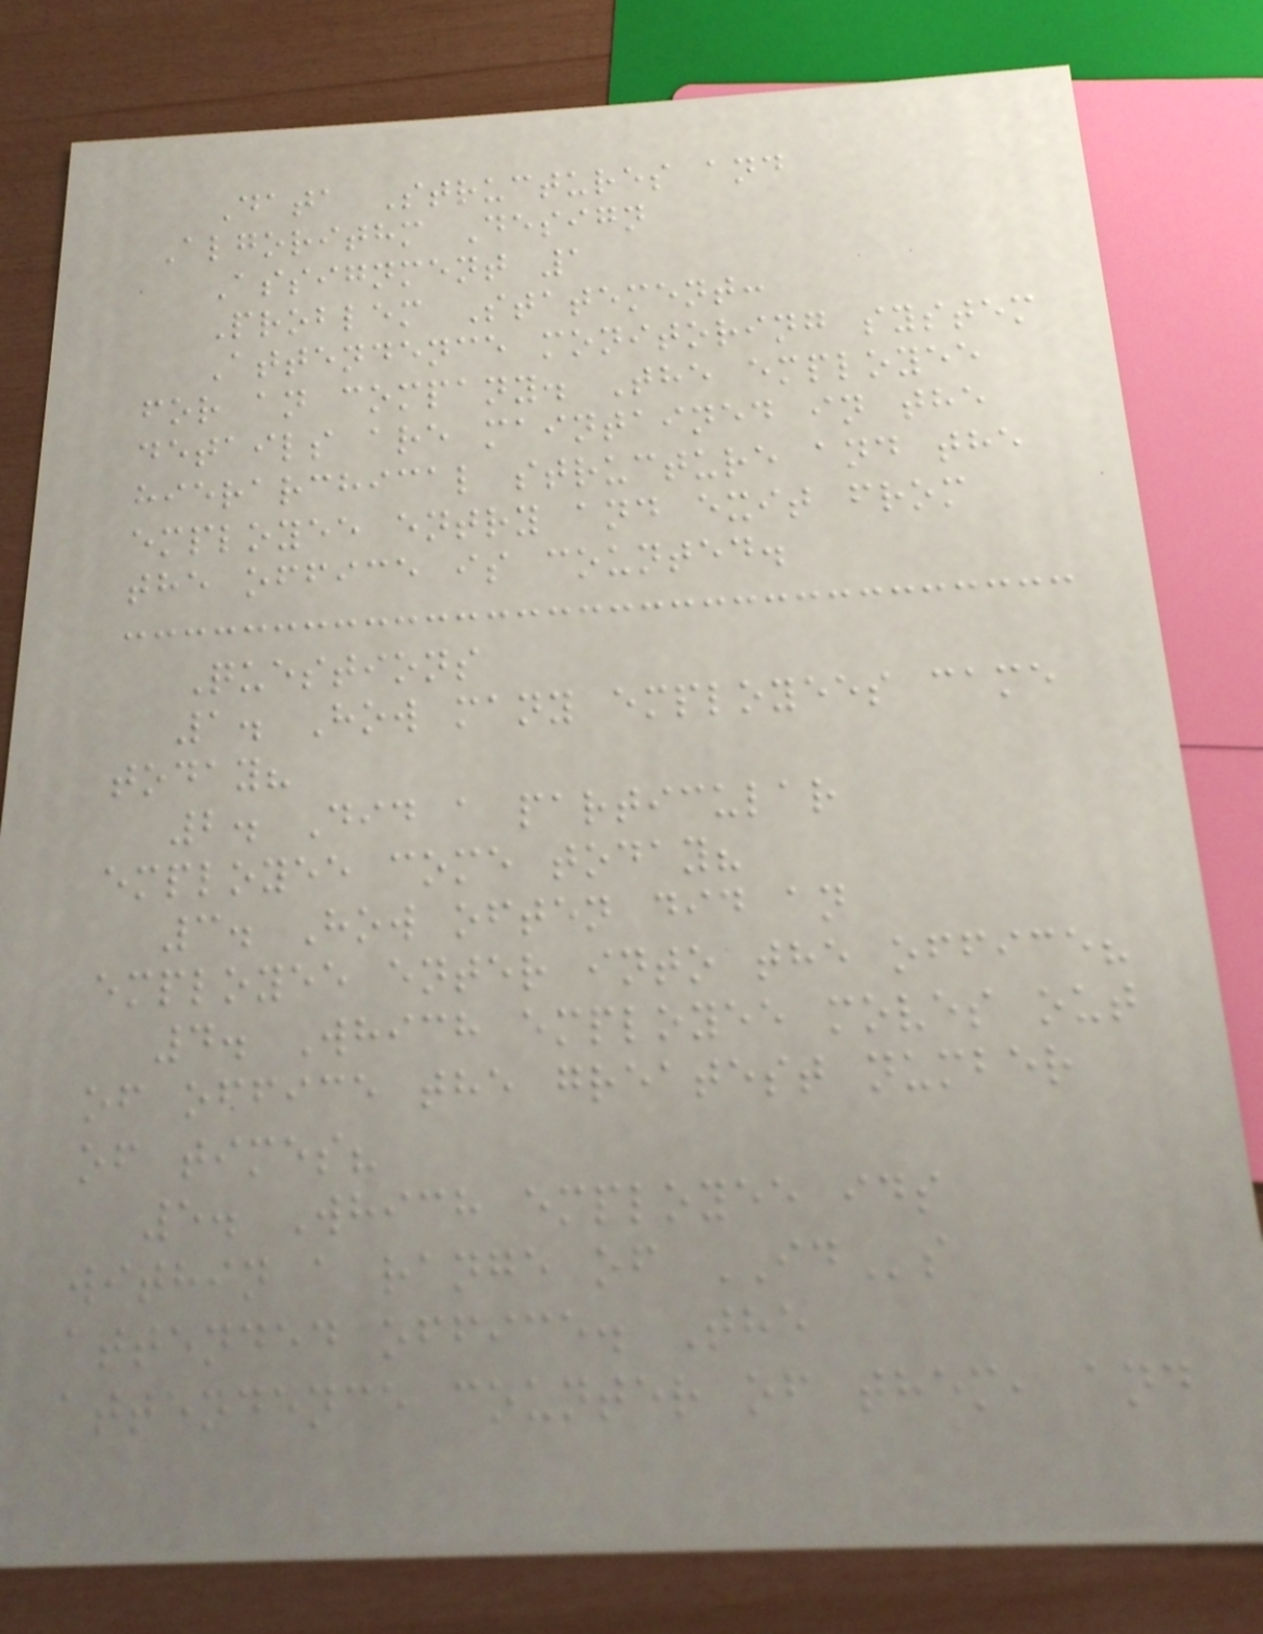Data Structures and
Algorithm Design
Assignment 1
Problem Statement:
Attendence monitoring system
for an company. The employee
details are maintained in the
hierarchical structure and the
employee entry and exit from
the office is counted.
Questions
1. How many employees came
today?
2. Did a particular
employee come today?
3. How often did an
employee enter into the office?
4. Which employee moves out
of office the greatest number
of times?
5. Which employee ids
within a range of IDs
attended office. The
attendence counter of them, and
